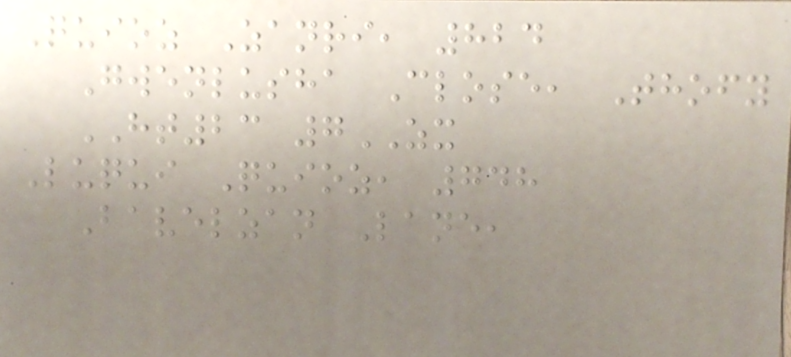Quioz Zanri, 824
Gwenlusha Close, Thofy
HT23 7ZX
Luqui Quioz, 748
Bavelzan Lane,
